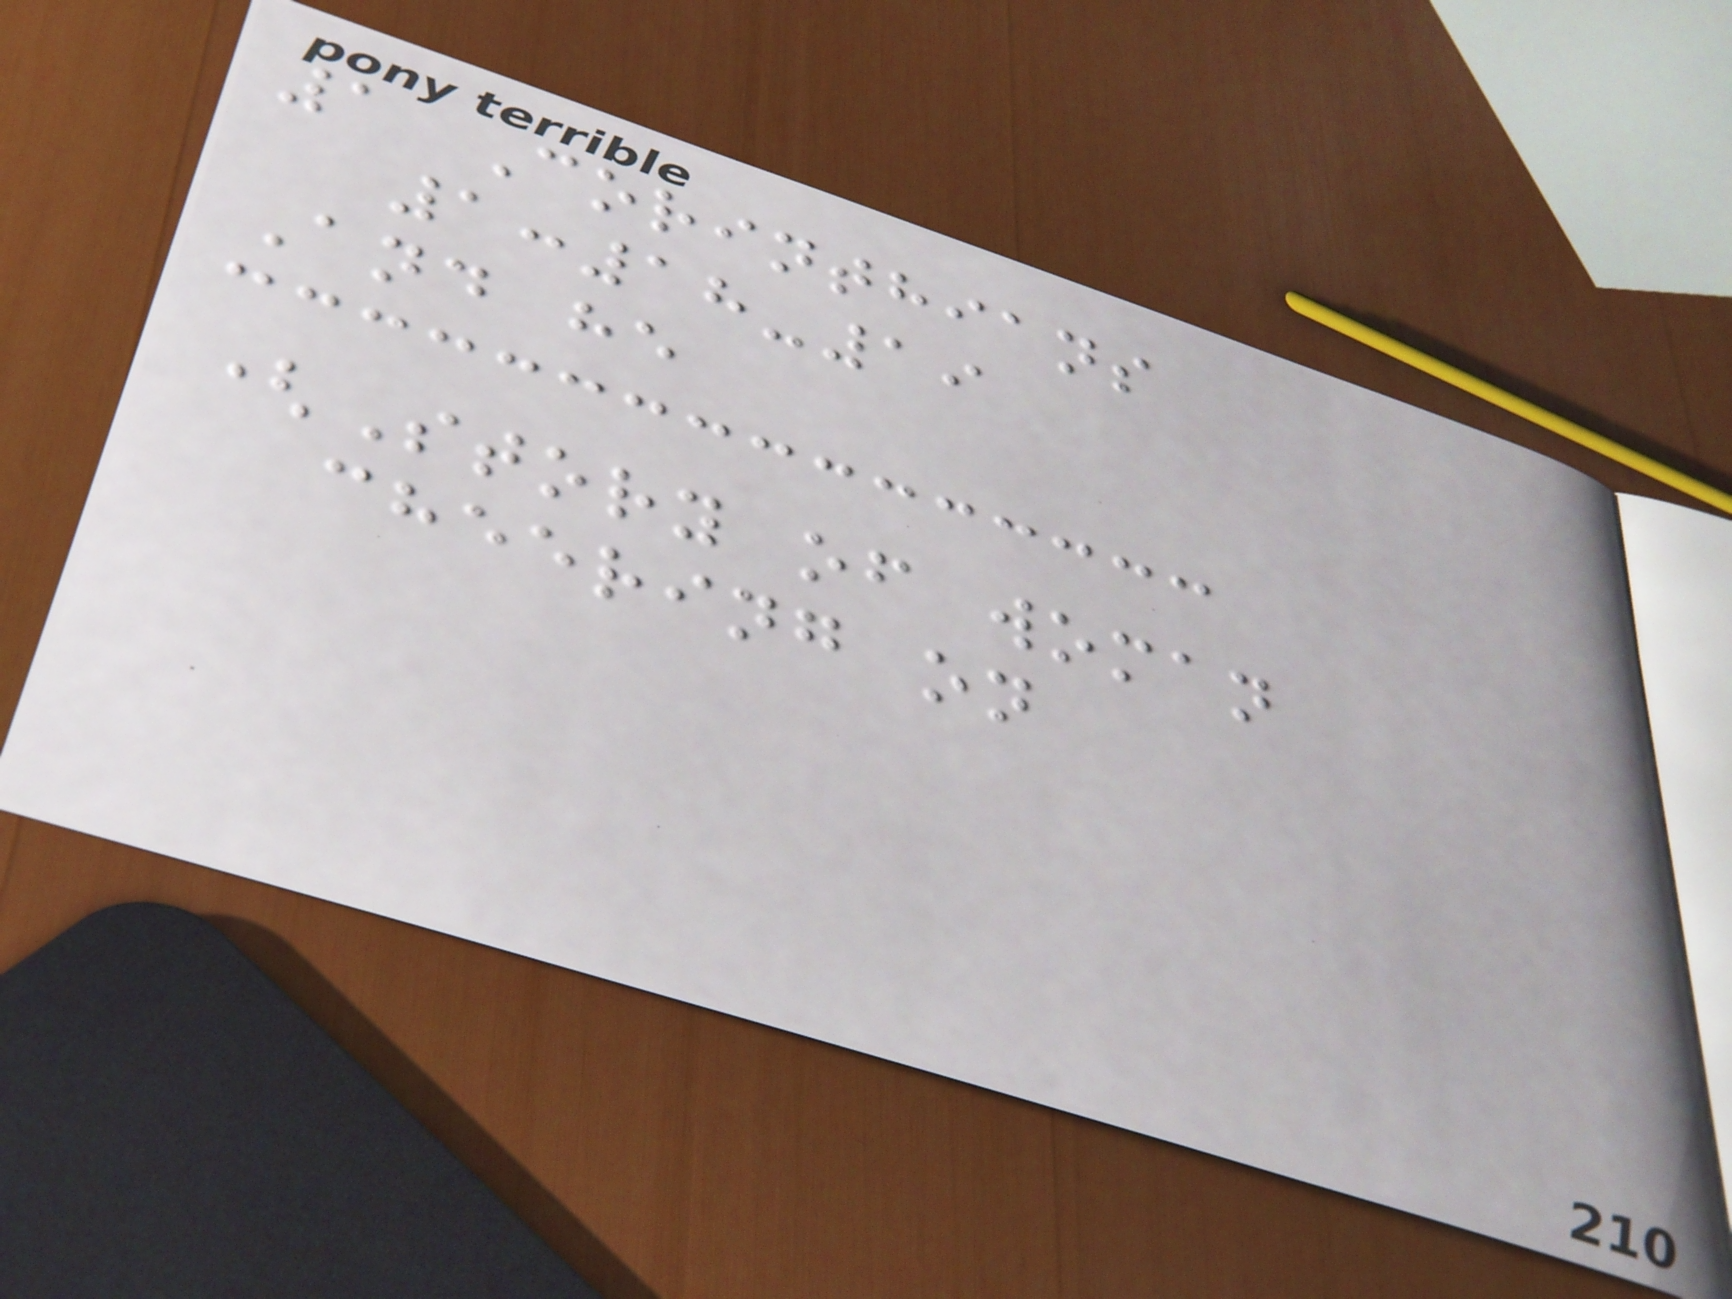1 Corinthians
1:18-19
And he
(Story of woman
cheering on
